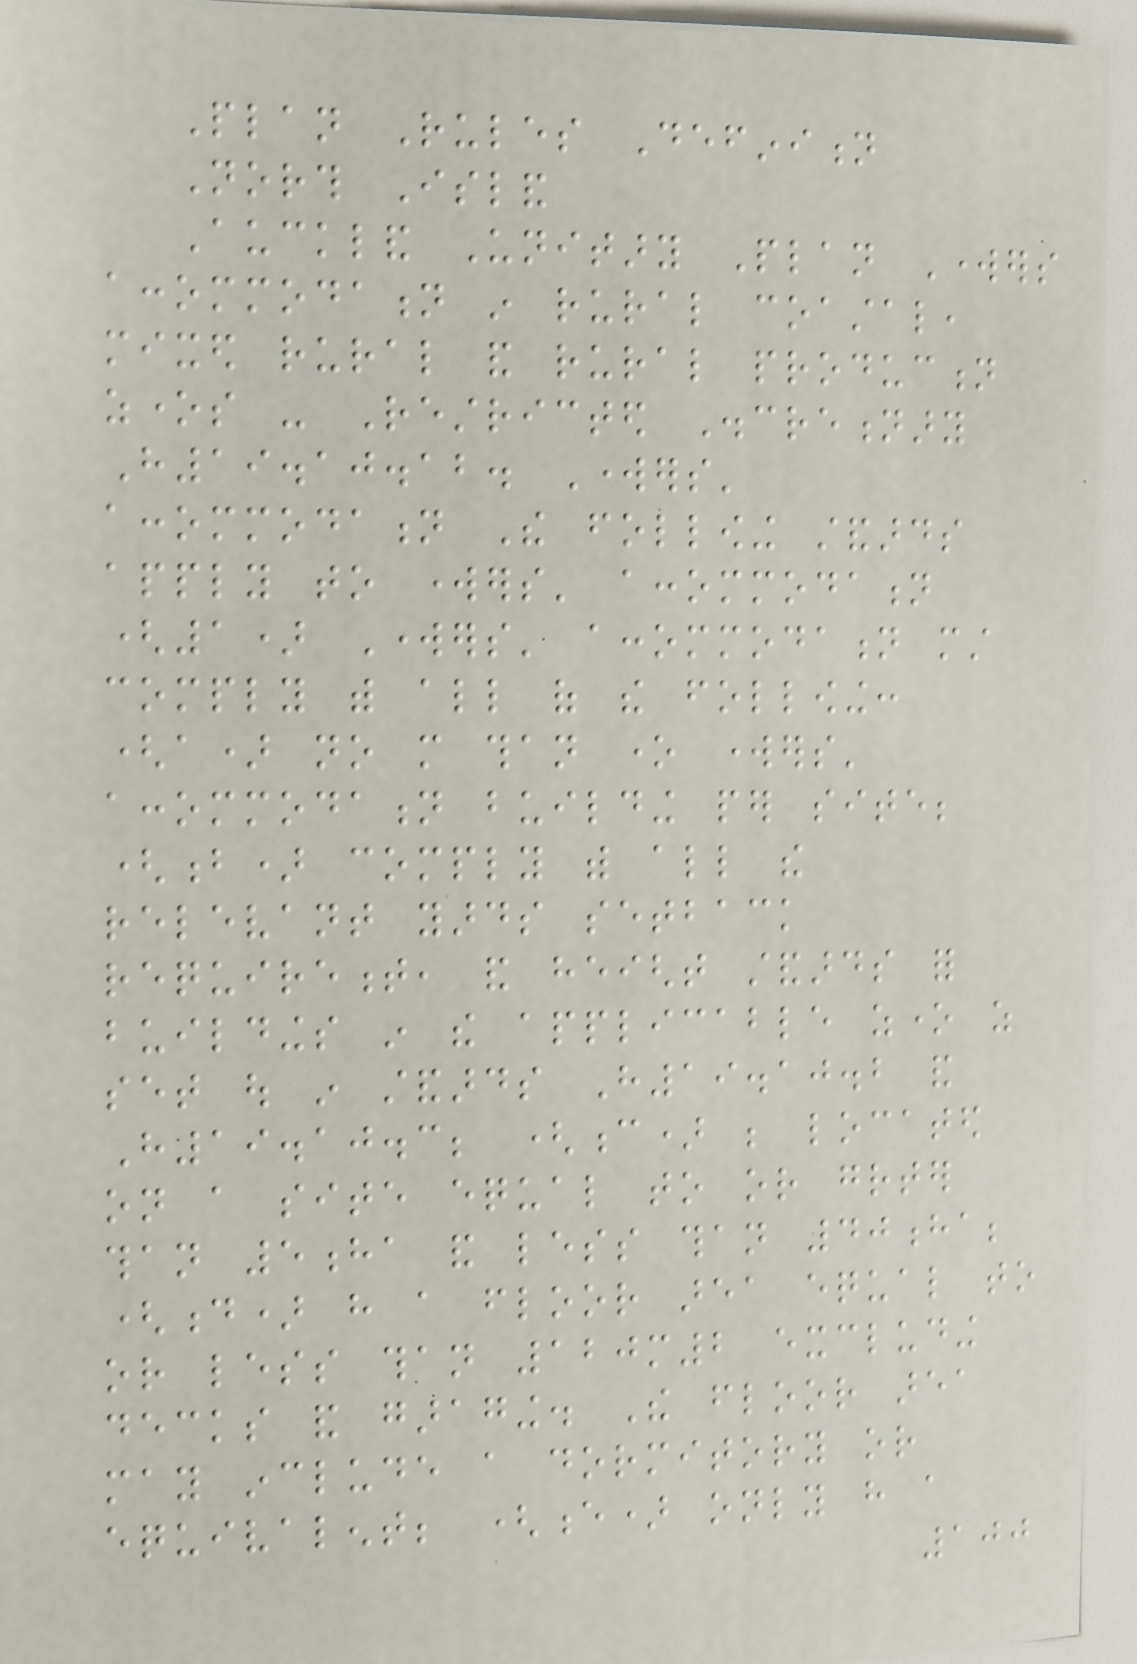Plan Rules Definition
North Island
Auckland Unitary Plan Workers
accommodation in rural coastal,
mixed rural and rural production
zones - Restricted Discretionary
H19.10.12. Workers'
accommodation The following standards
apply to workers' accommodation
(1) Workers' accommodation must
comply with all of the following:
(a) no more than one workers'
accommodation building per site;
(b) comply with all the
relevant yards setback
requirement, and height standards for
buildings in the applicable zone as
set out in standards H19.10.2 and
H19.10.3; (c) be located
on a site equal to or greater
than 5ha and less than 40ha;
(d) have a floor area equal to
or less than 120m2 excluding
decks and garaging. The floor area
may include a dormitory or
equivalent; (e) only have a
100
